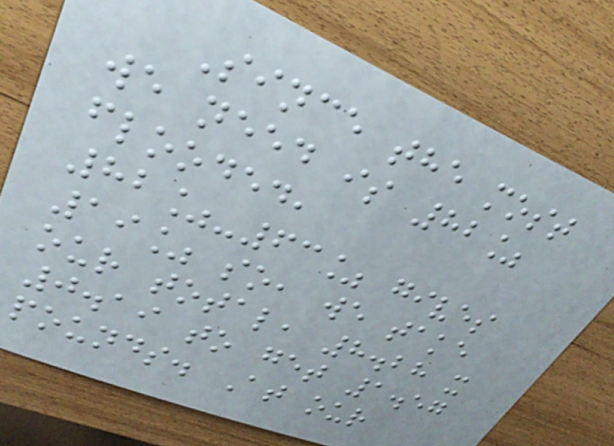Since the most
we need is 82%
flooded,
82%-63% gives
19% so, we take
our total, 8.28 x
0.19 to get 1.57
pounds. At our
